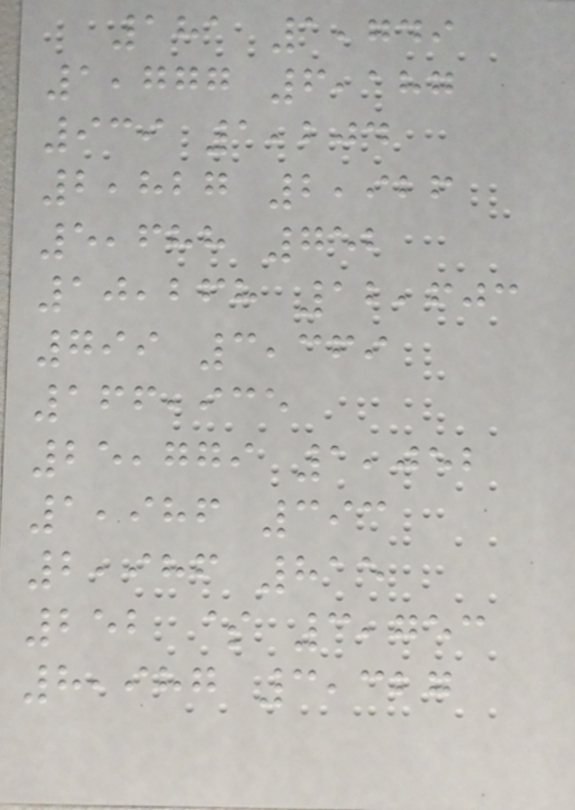181 1,749
1,777 6,187
939 1,204
2,827 2,926
5,688 752
10,268 12,603
799 3,369
166,935
25,779 1,052
1,986 393
2,986 815
252 $ 3,753
8,987 3,327
